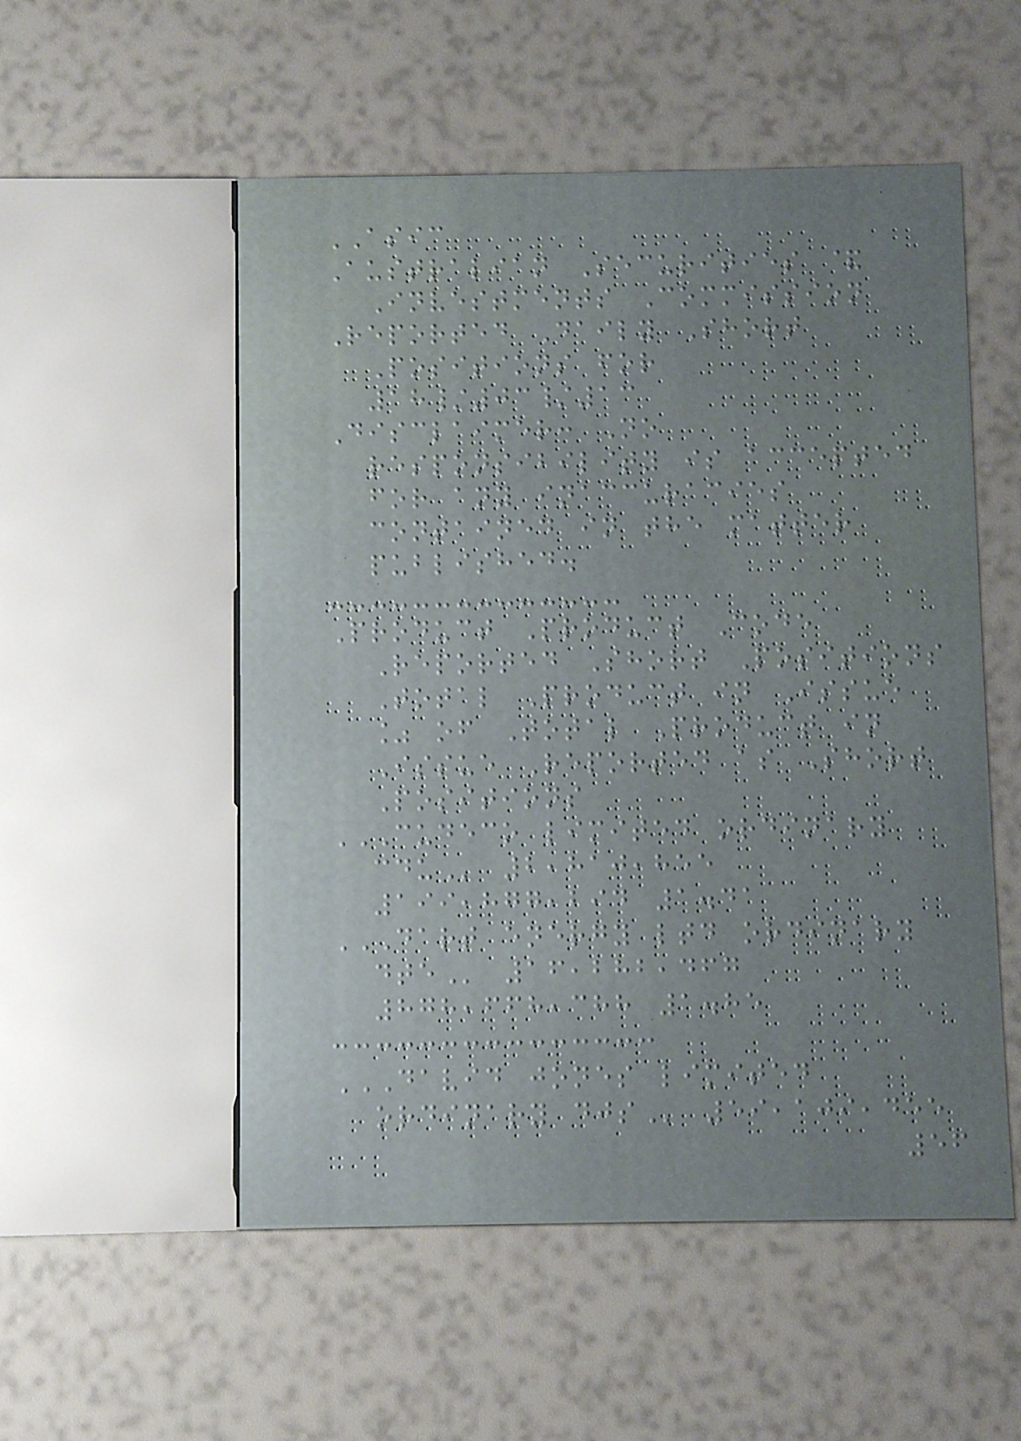ASIC
Australian Securities &
Investments Commission
Reported Daily Short
Positions for
18/03/13
Disclaimer: No
responsibility is accepted
for any inaccuracies
contained in the matter
published.
Product Product Code
Reported Short Positions
Total Product in Issue
% of Total Product in
Issue Reported as Short
Positions
CUDECO LIMITED ORDINARY
CDU 2,810,855
199,877,294 1.41
DART ENERGY LTD ORDINARY
DTE 16,282,467
878,668,388 1.85
DAVID JONES LIMITED
ORDINARY DJS 59,109,455
56
